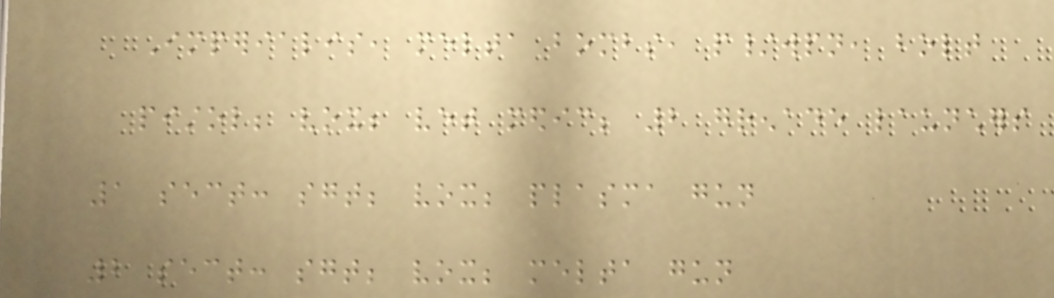Imperialis, melta bombs, p/wpn, bolt
pistol; vox; vet medic; 2 grenade launchers
1 sect: sgt; vox; plasma gun
2 sect: sgt; vox; melta gun
